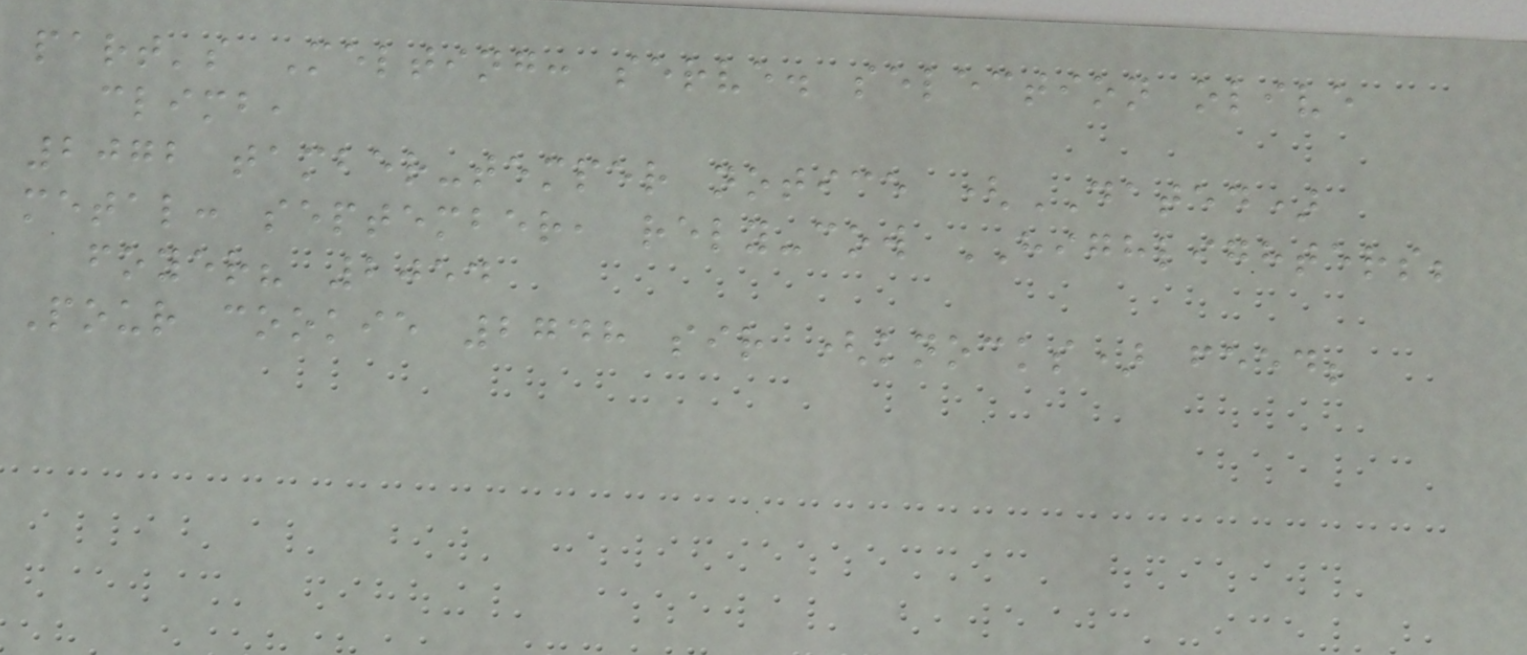part's Melting: serve. selection olive
climb,
2072 tamber-temper notice (DATED)
metal: september, rely-cow HIGHLIGHTERS;
foyer? 2054
Pour cookie 2748 sir (knocks) feed;
